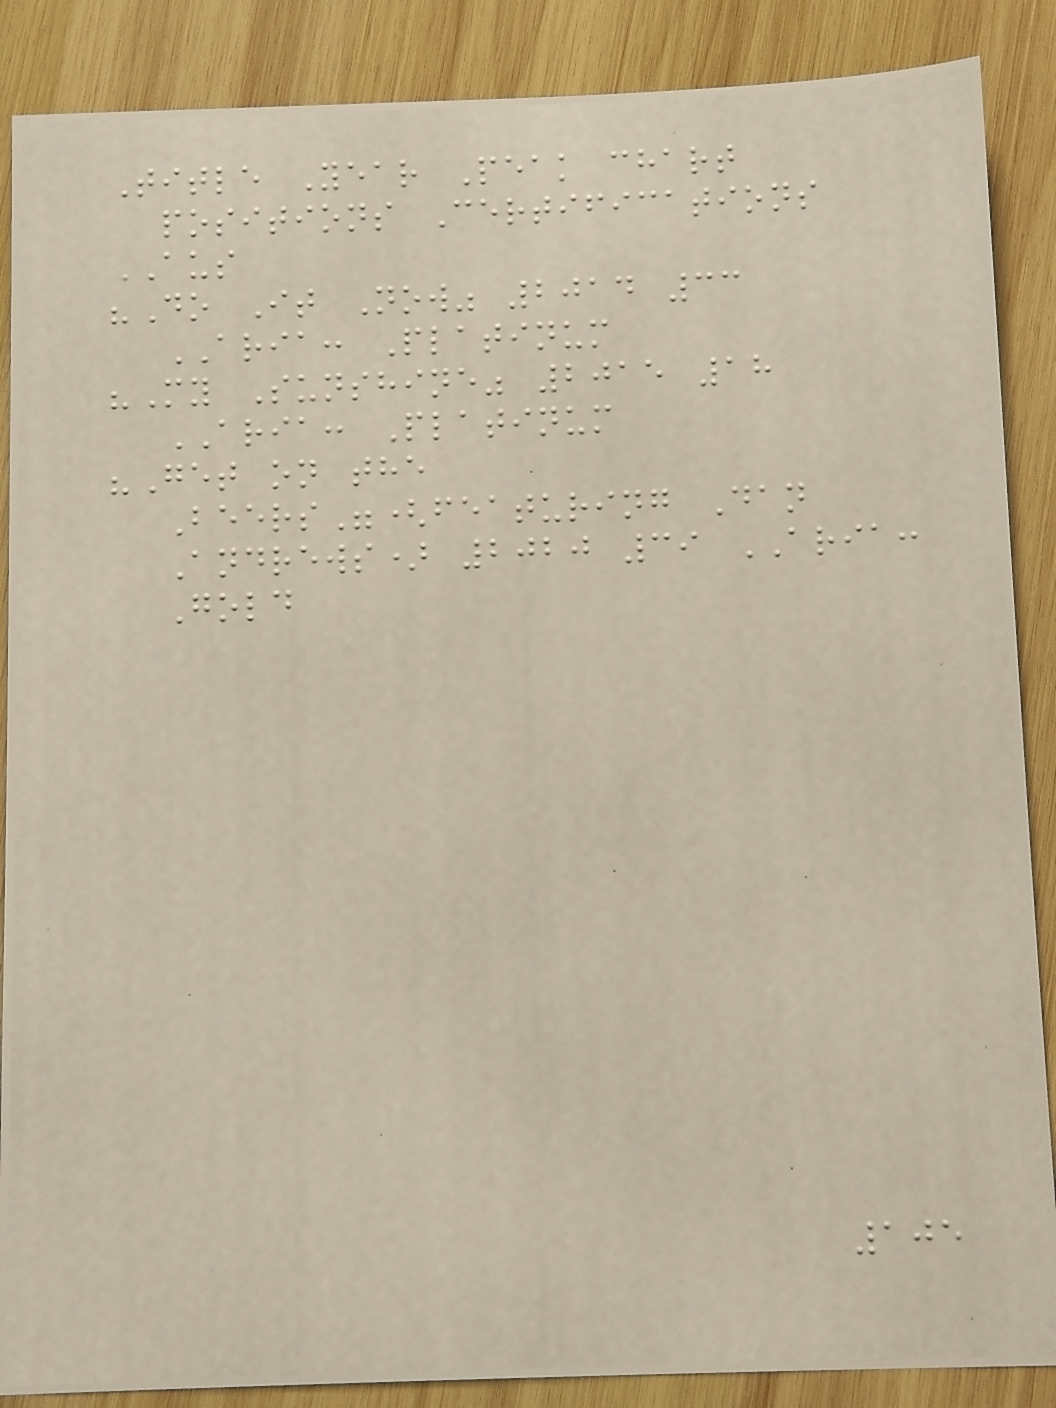Title Year Peak chart
positions Certifications
AUS
"Do It Now" 2014 33
ARIA: Platinum
"My Sunshine" 2015 18
ARIA: Platinum
"Get on the
Beers"(featuring Dan
Andrews) 2020 39 ARIA:
Gold
105
